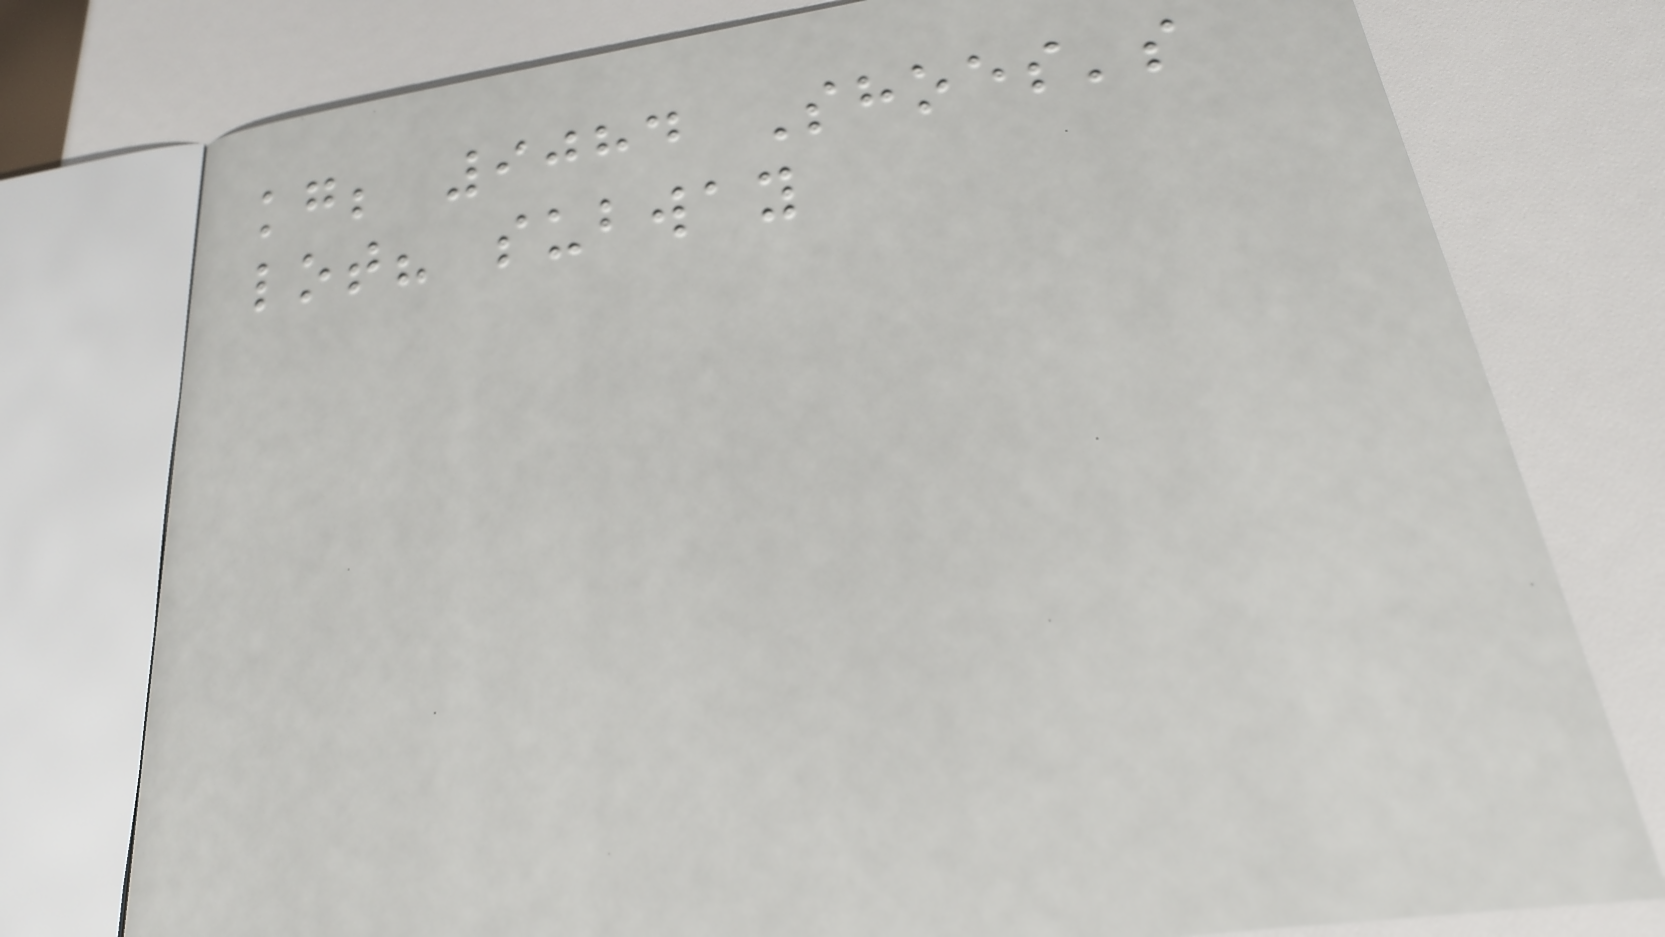kg; 9084 Shoes's
lot? subway
